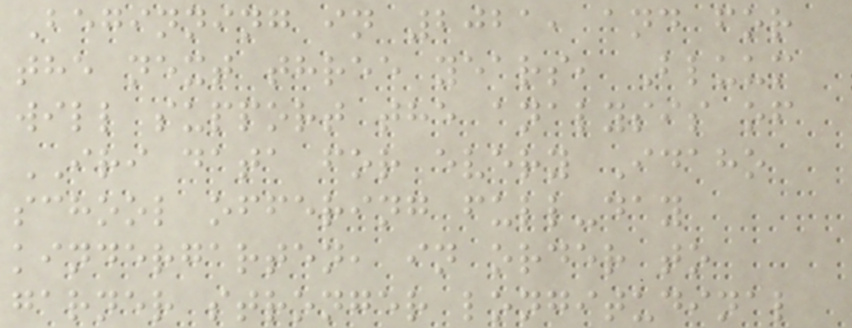Beginning in 2021, and for
the next three years, Bluum
will support the analysis of
IRI data for every Idaho
school offering full-day
kindergarten, in order to
garner stronger longitudinal
